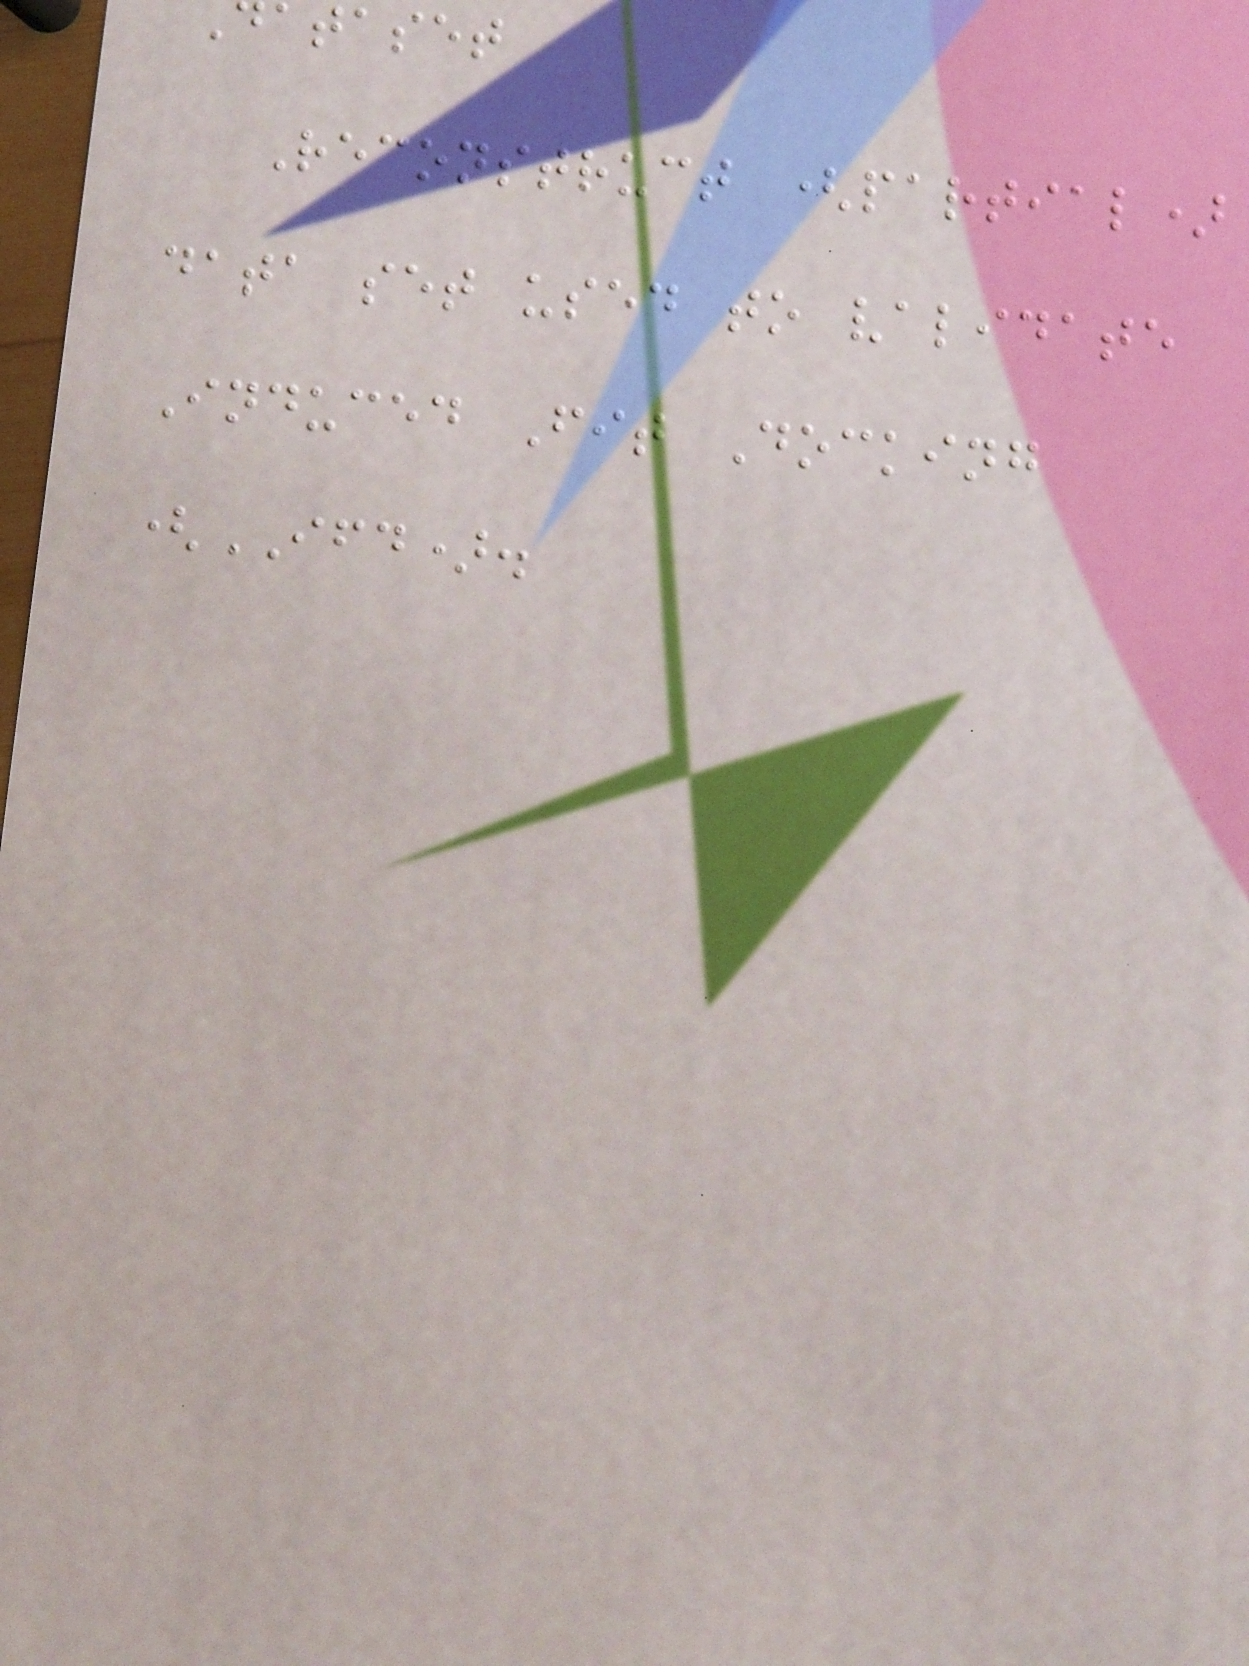ataset
Reconstruct (partial)
data set used to validate
Induced Fit Docking
(IFD).
